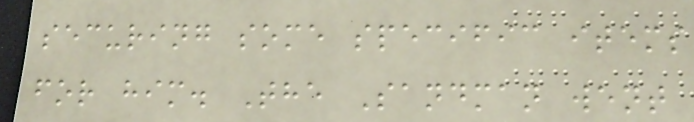securing some specific items
for him. The Sandman went
